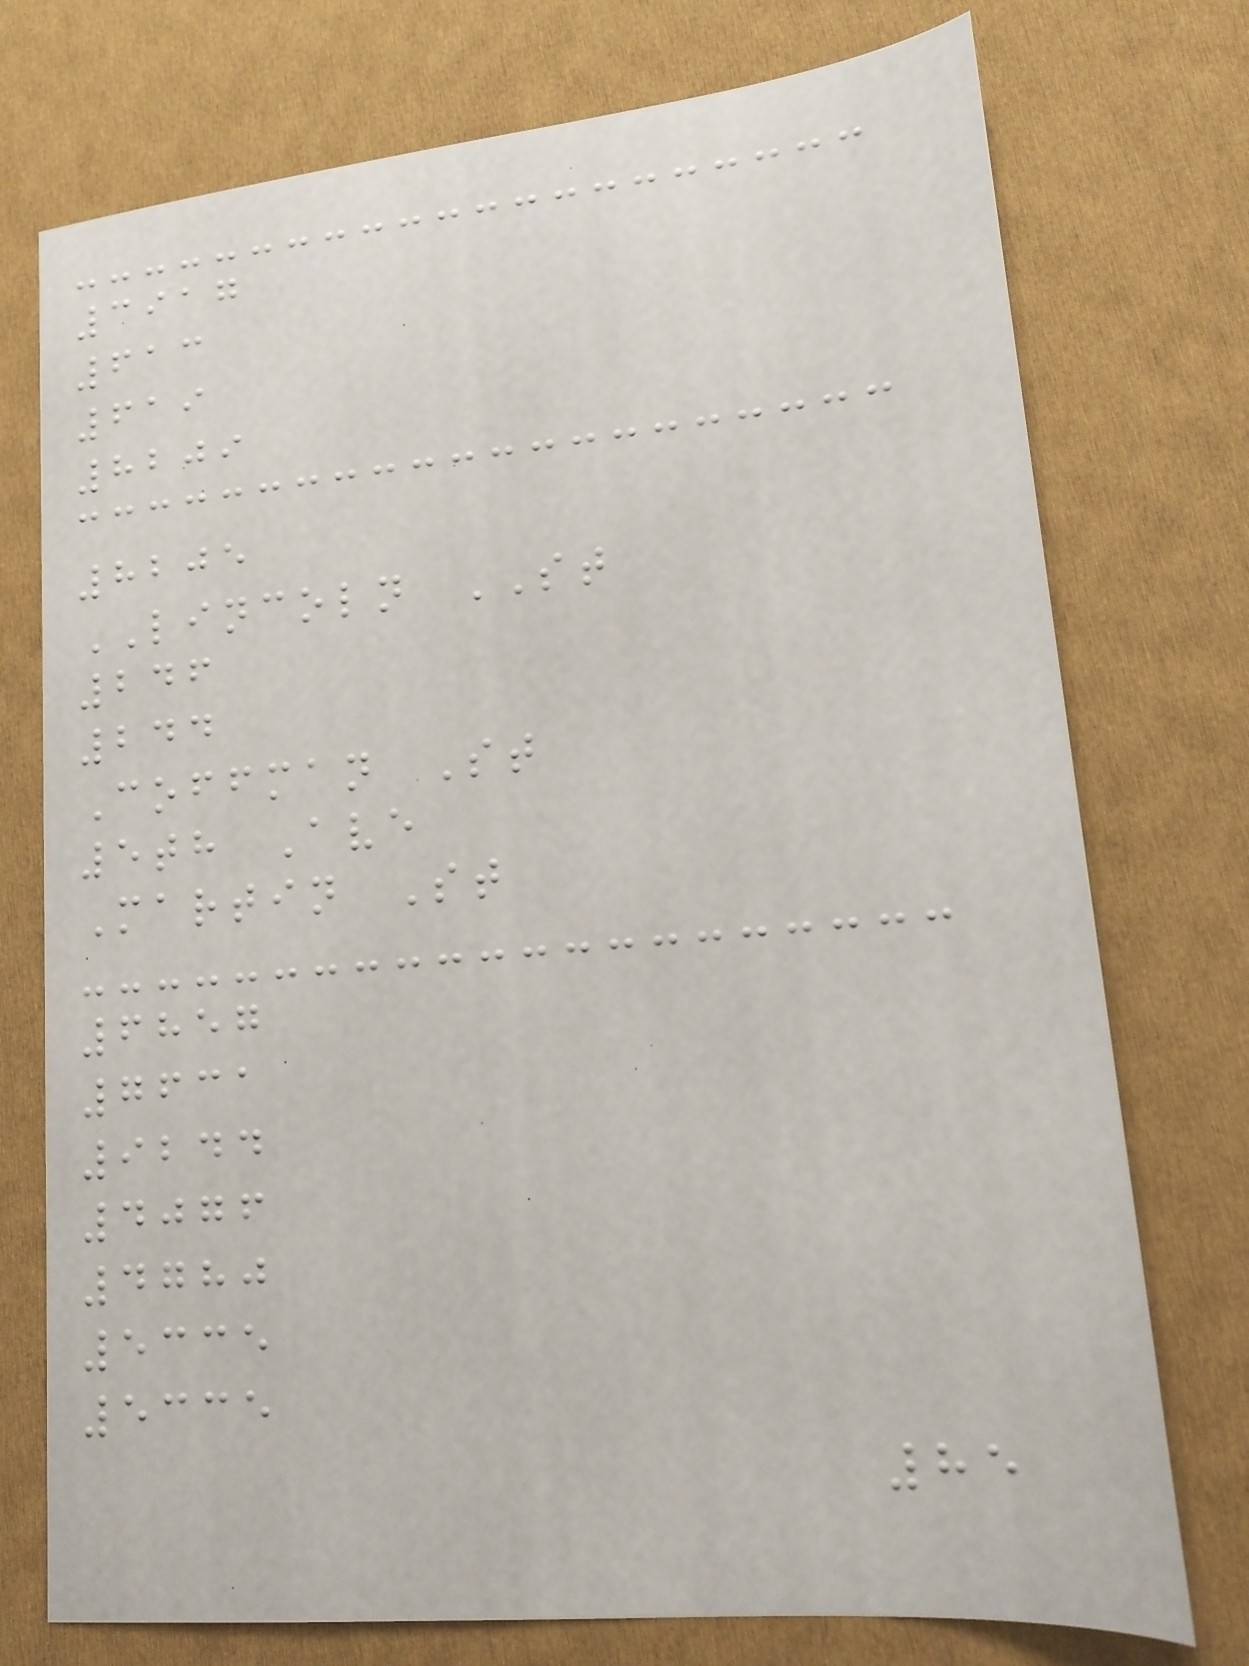3917
613
619
8209
8205
LINCOLN ST
246
244
Coffman St
5th Ave
Martin St
6857
7631
9244
4076
4780
5335
5335
85
